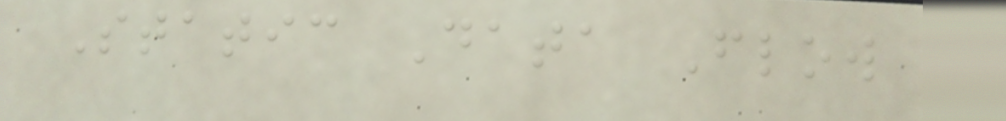Static Data Flow
